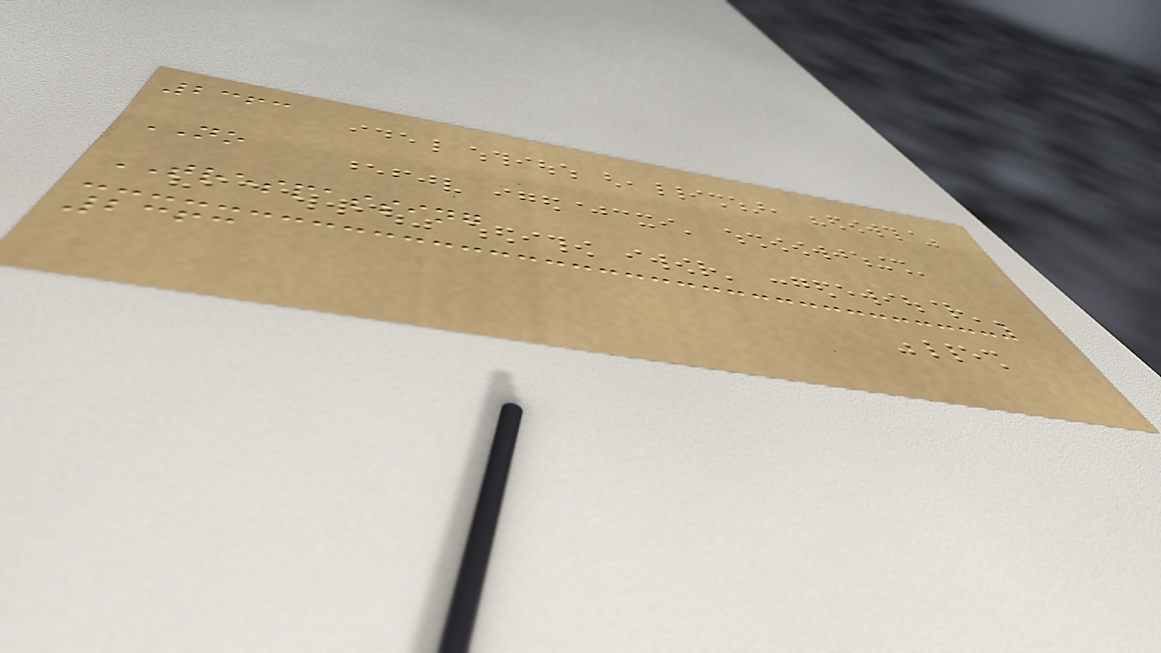2363
NO
TRESPASSING
2363
